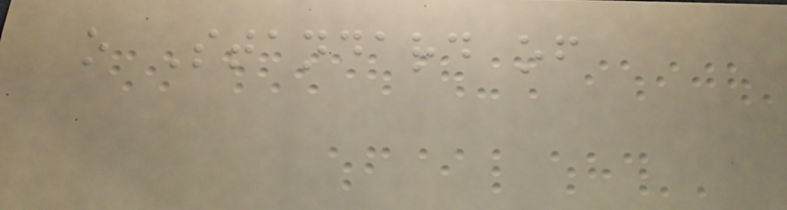o Standard of
